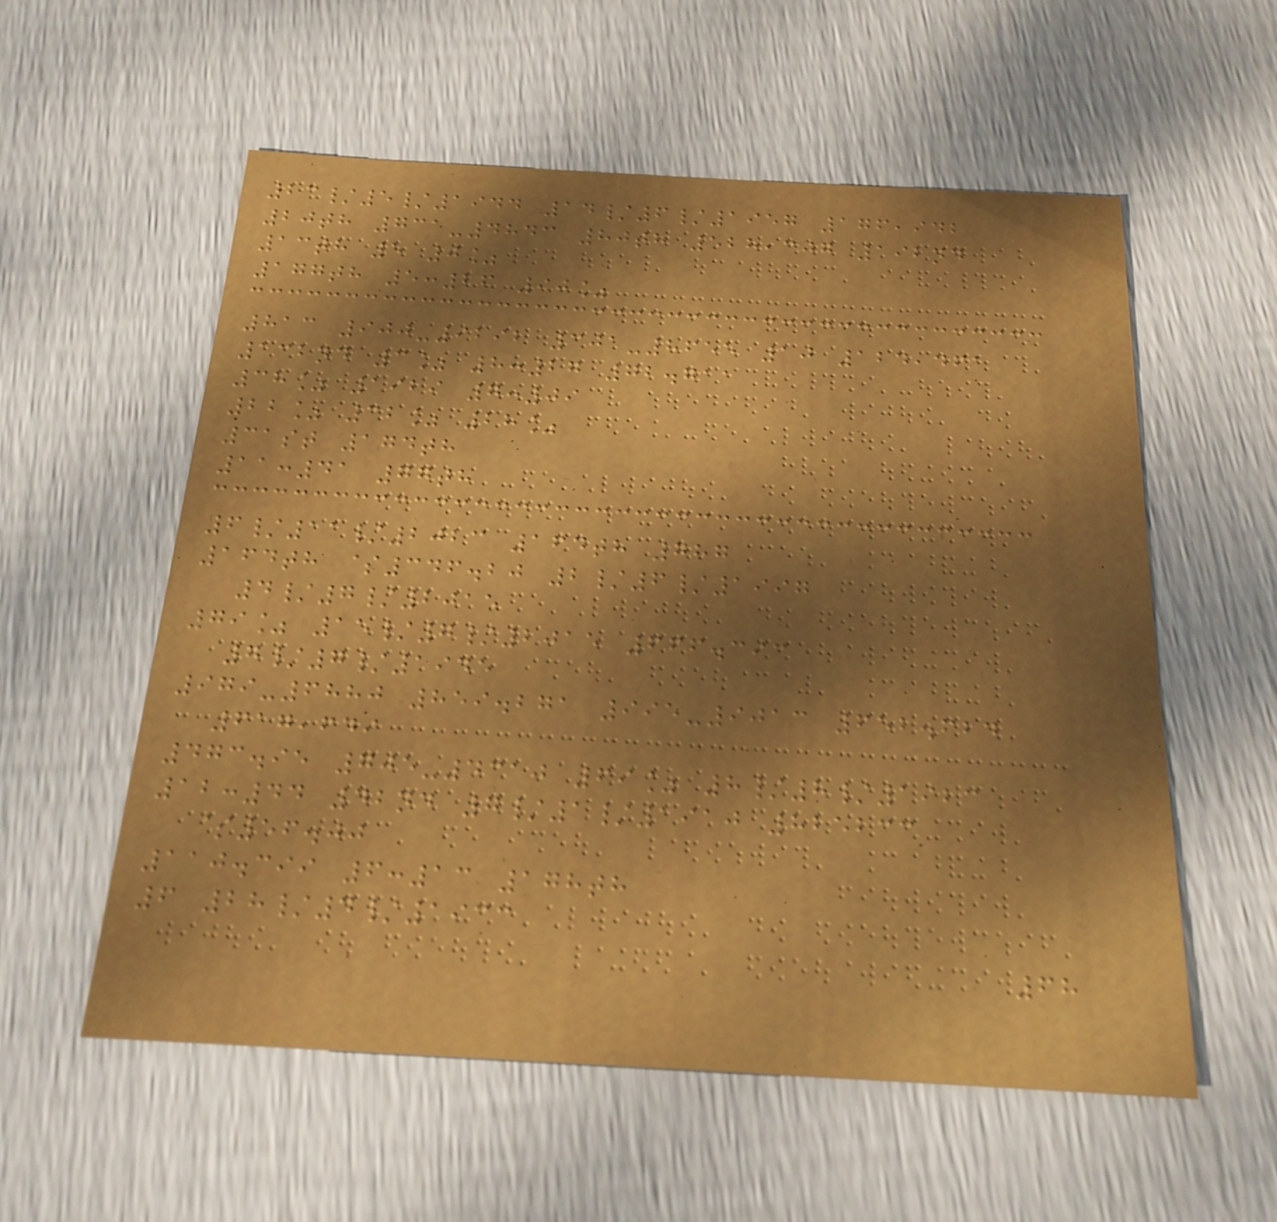23/5/1944 14/6/1957 176,942
20th 731-4843 80th 528,307 192nd
13th 5 0%
177th 5:26 90%
813 900-9292 301-8655 10 124,461
132nd 3% 8:27 72.711
38% 1929 7:09
22% 32% 28%
31st 174th
11:41 77th
6/11/2023 164th 787
164th $346.20 2/6/1997
4/7/2015
79% 15/7/2015 666.393
7/7/1945
979-6880 859.271 995-9013 652.624
617,649
473.95 705-4310 69% 8/8/1923
12:44 42nd 7/1/1910 825233
$56.00
110.399 6:13 178th
6 28/4/1933
68
